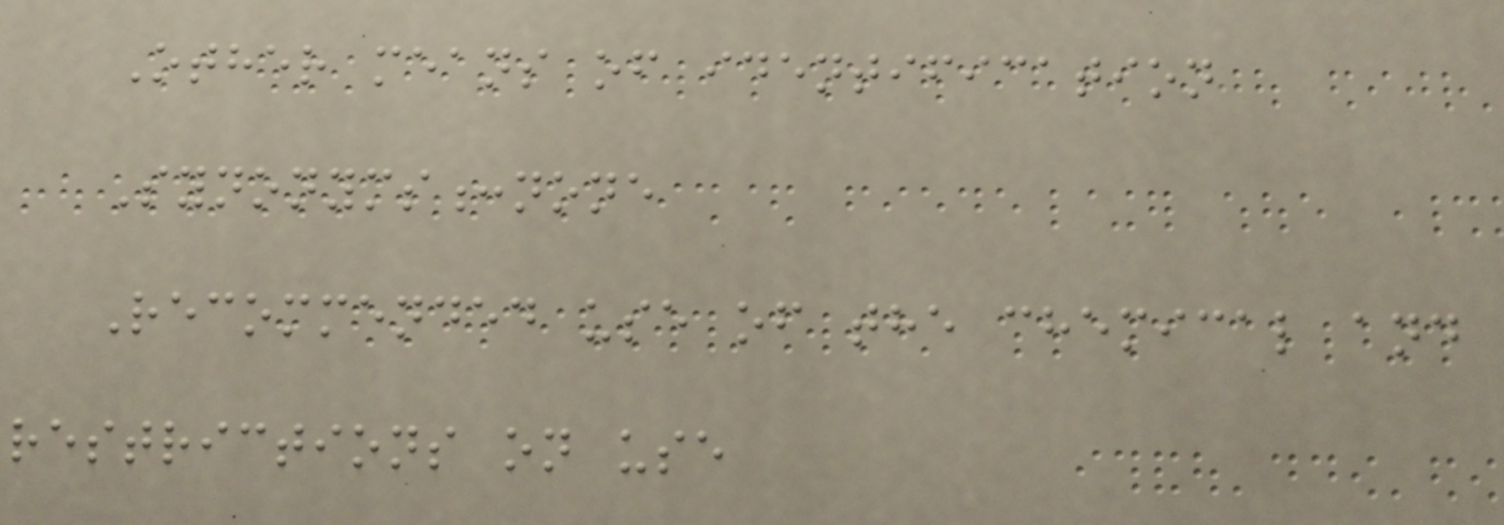Other means of identification
Synonyms:none
Recommended use of the chemical and
restrictions on use
